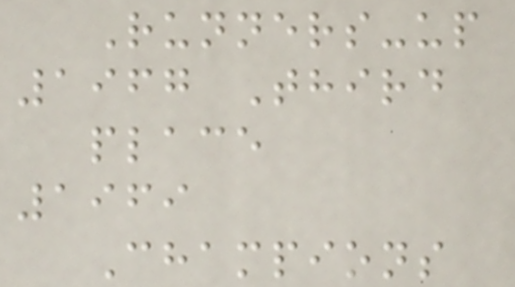Runners-up
1967 Third
place
1969
Champions
